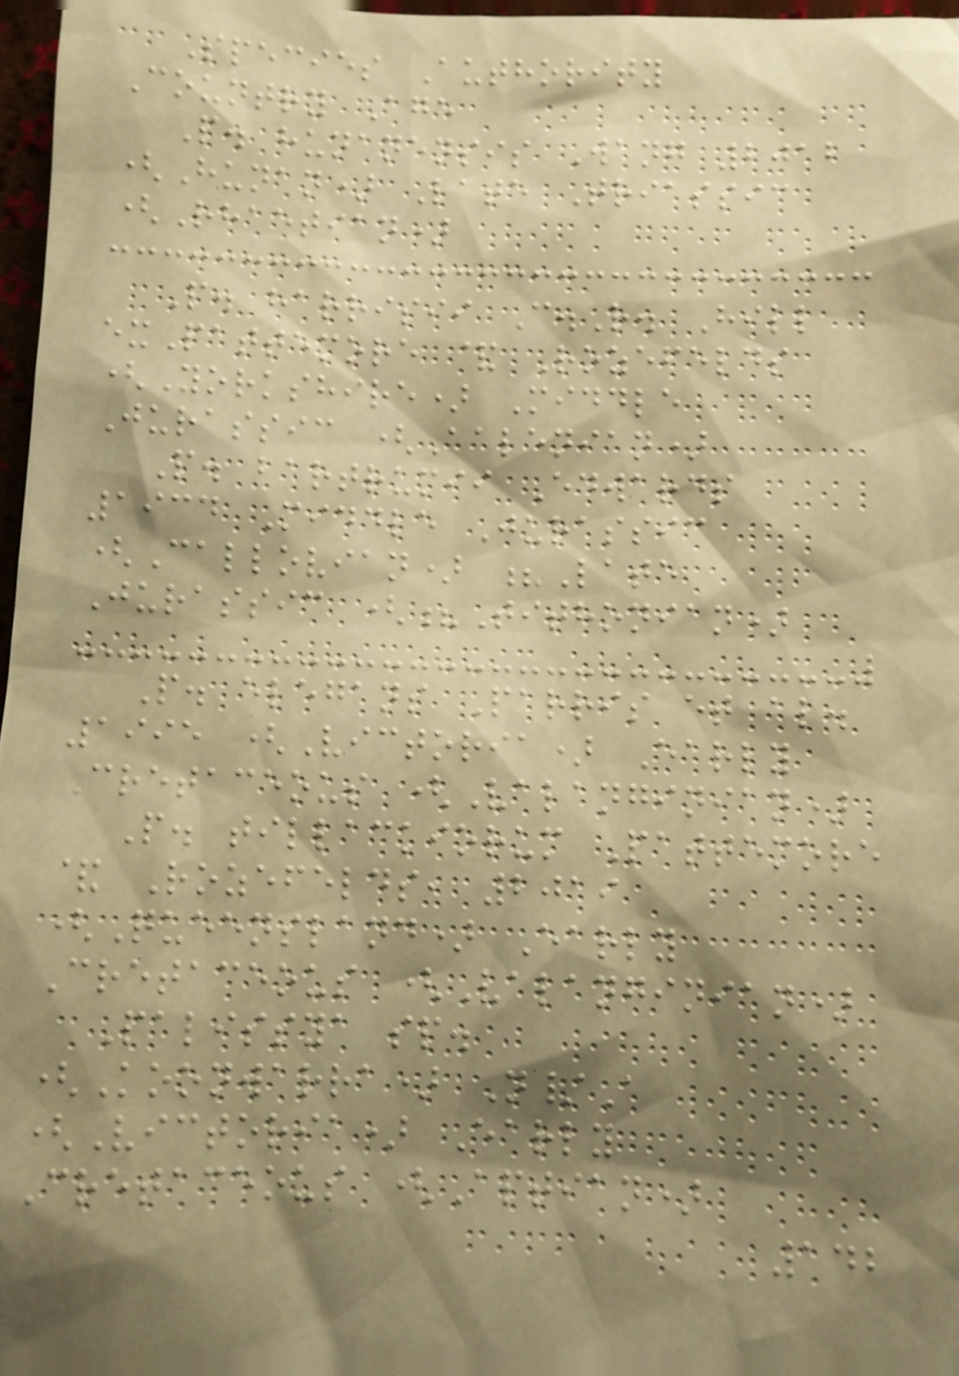Species Authority
Country Age
P. hunanensis Wang 2012
(Hunan) Late Triassic
(Rhaetian)
P. harrisii C.R. Hill
exPattemore & Rozefelds
(Yorkshire) Middle
Jurassic (Aalenian)
P. bartrumii Edwards
1934 Middle Jurassic
(Callovian) ?Late
Jurassic (?Tithonian)
P. elegans Parris et al.
1995 (Victoria) Early
Cretaceous (Valanginian)
P. tillackiorum Pattemore
& Rozefelds, 2019
(Queensland) Early
Cretaceous (Valanginian)
Palissya sp.
(Koonwarra) N/A
(Victoria) Early
Cretaceous (Aptian)
142
